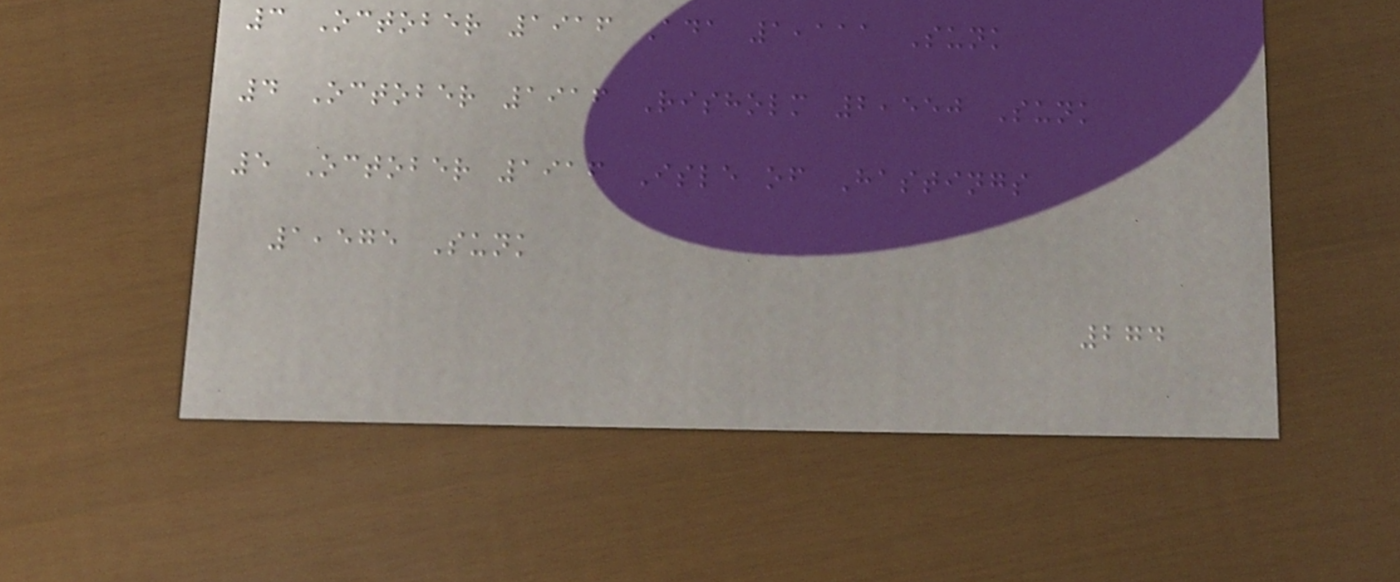3 October 1916 Ada 1,111 Sunk
4 October 1916 Risholm 2,550 Sunk
5 October 1916 Isle of Hastings
1,575 Sunk
274
